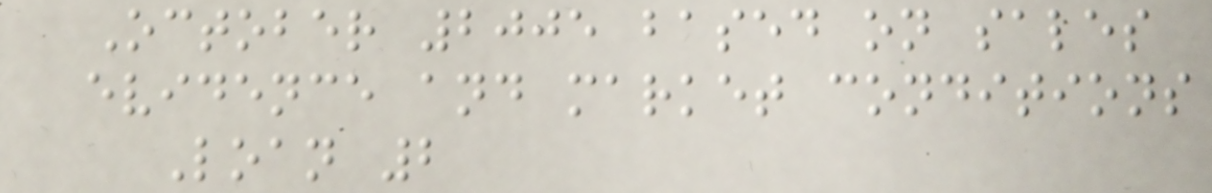October 2005 based on sales
evidence and market conditions
Loan 2
